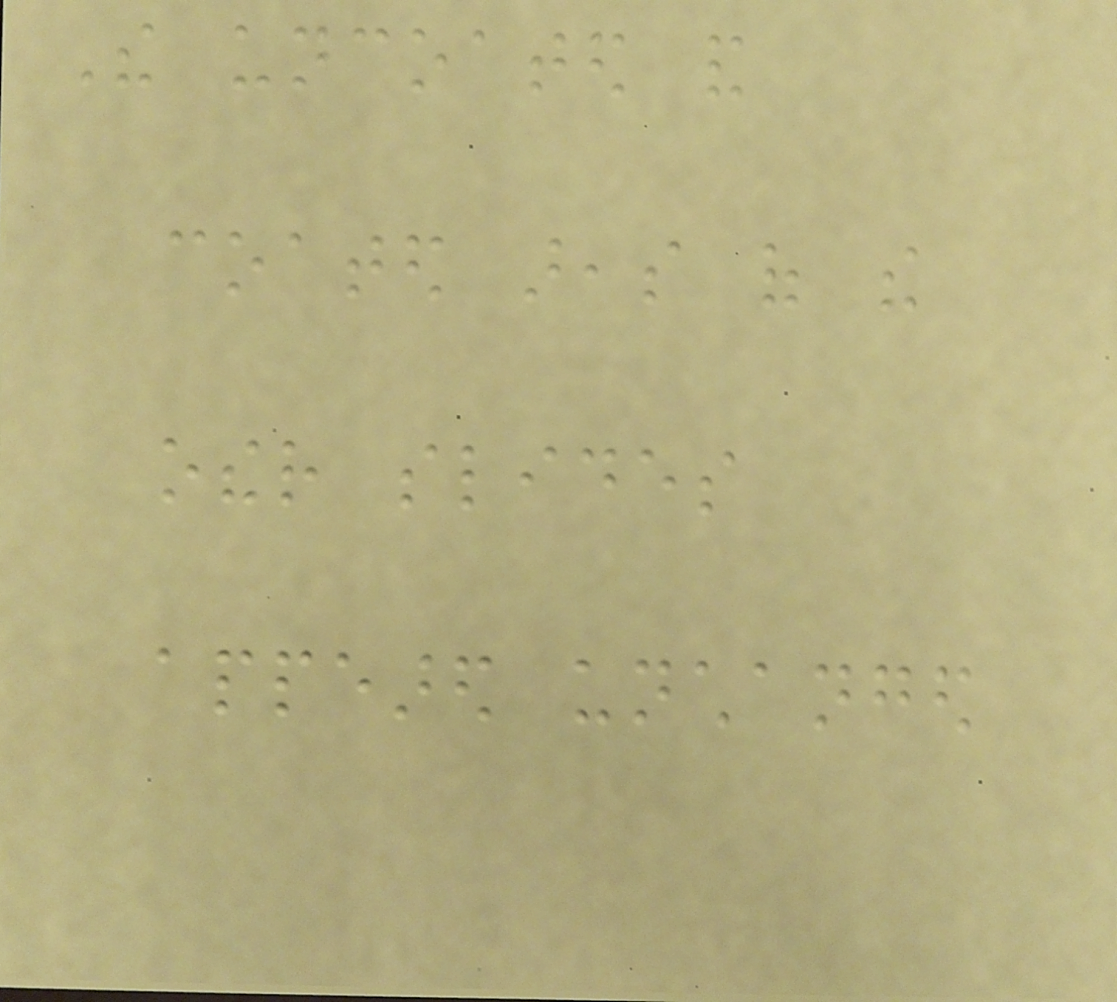The uncoated and
coated areas of the
other slides
appeared unchanged
